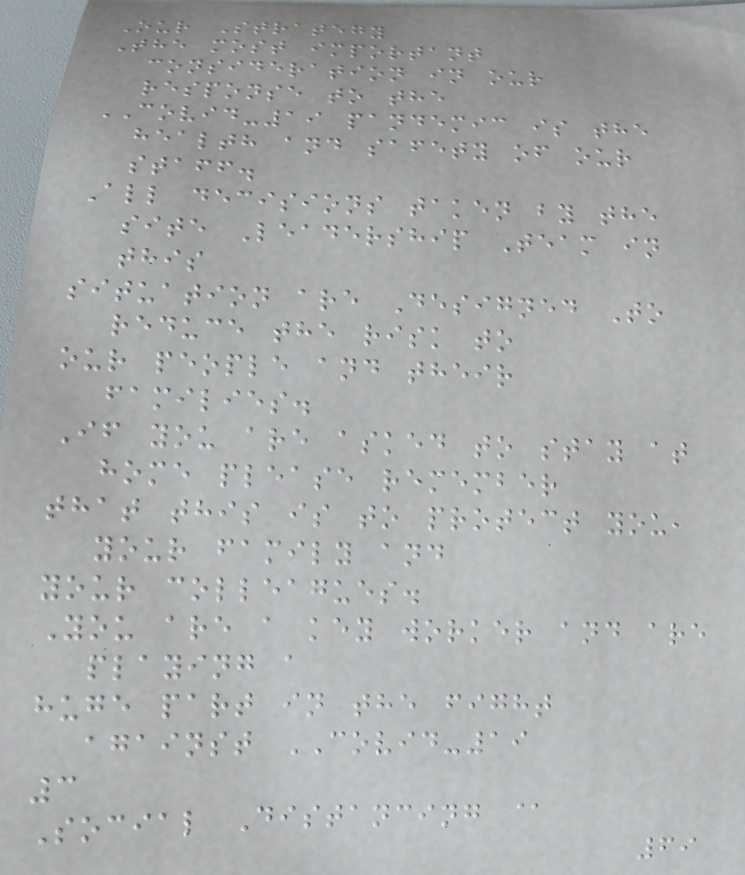Our Strategy
The most important
consideration in our
response to the
COVID-19 pandemic is the
health and safety of our
staff.
All decisions taken by the
site Leadership Team in
this
situation are Designed To
reduce the risk to
our people and their
families.
If you are asked to stay at
home please remember
that this is to protect you,
your family and
your colleagues.
You are a key worker and are
playing a
huge part in the fight
against COVID-19
3
Social Distancing @
69
